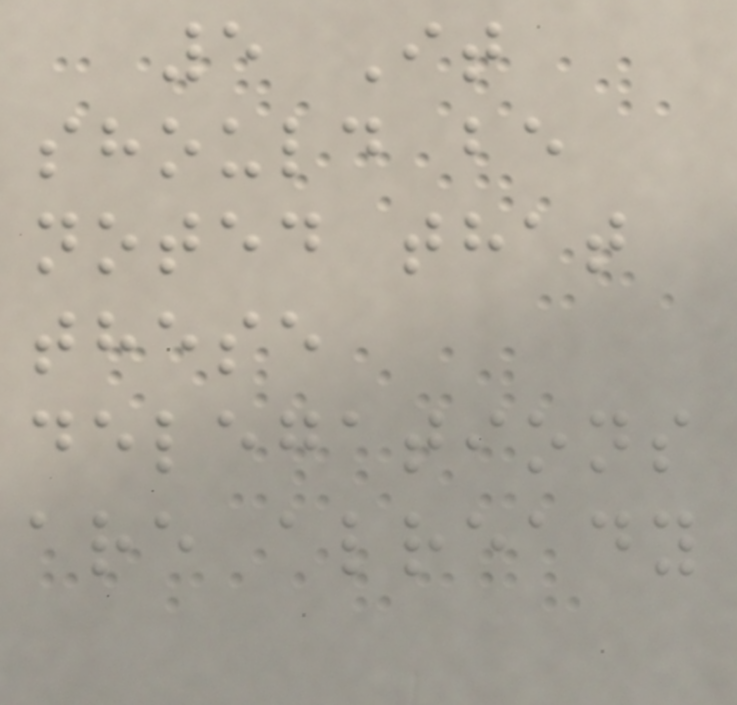5 It
should be
noted that
these
delegations
are already
